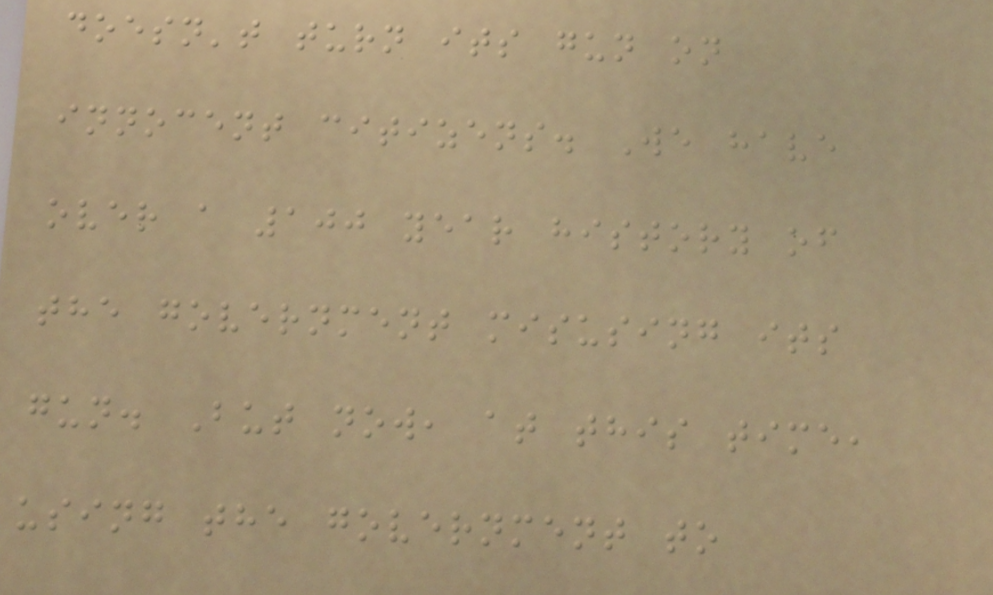doesn't turn its gun on
innocent citizens. We have
over a 100 year history of
the government misusing its
gun. But now, at this time,
using the government to
